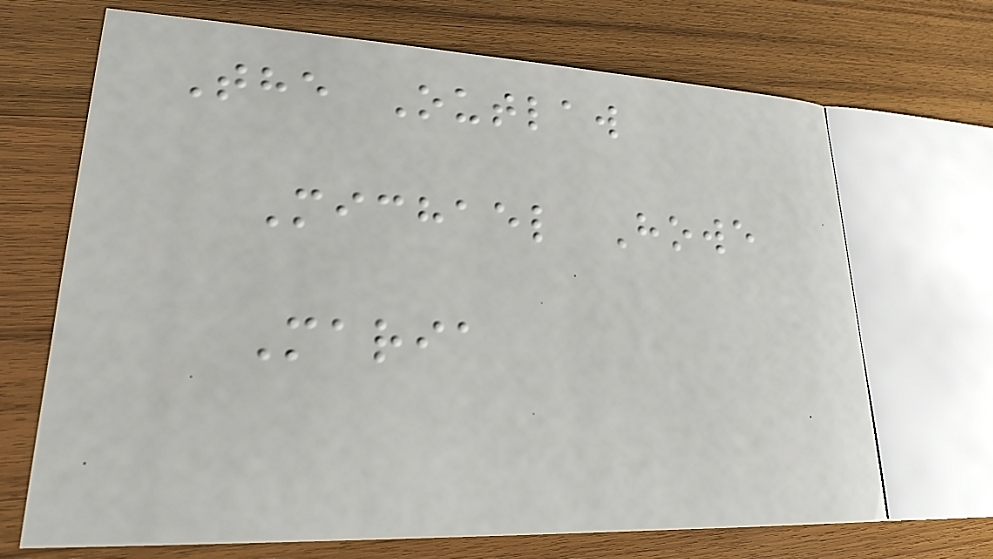The Outlaw
Michael Howe
Maria
